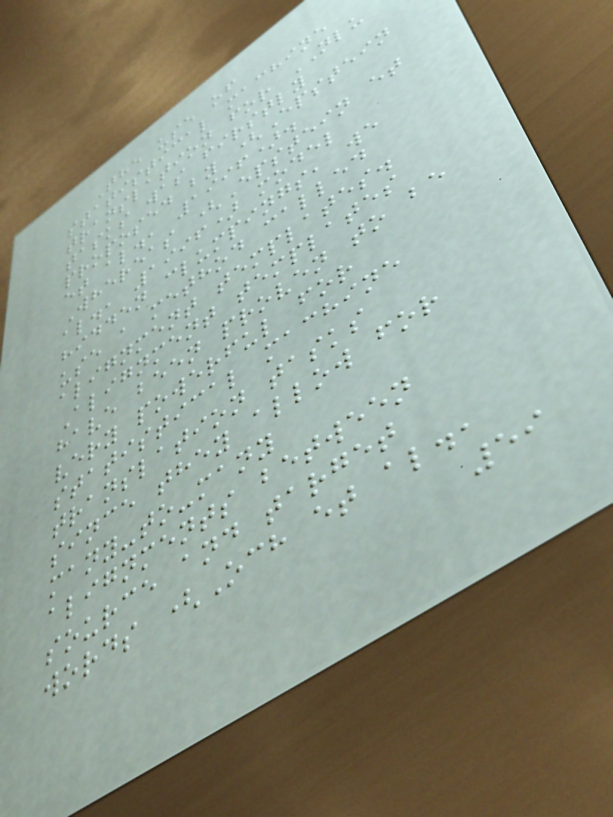The use of
statistical machine
translation for NLU
tasks was firstly
proposed by (Epstein
et al., 1996).
Whereas (Epstein et
al., 1996) model
hidden clumpings, we
use a method called
alignment templates.
Alignment templates
have been proven to be
very powerful for
statistical machine
translation tasks
since they allow for
many-to-many
alignments between
source and target
words (Och et al.,
59
